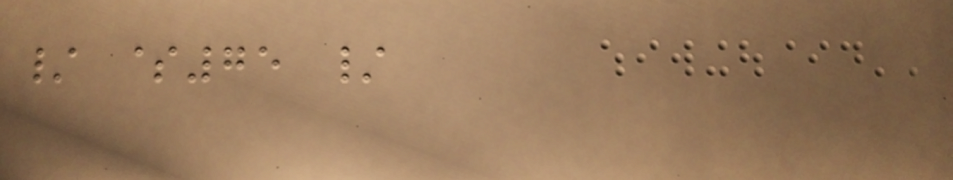/ $75 /
